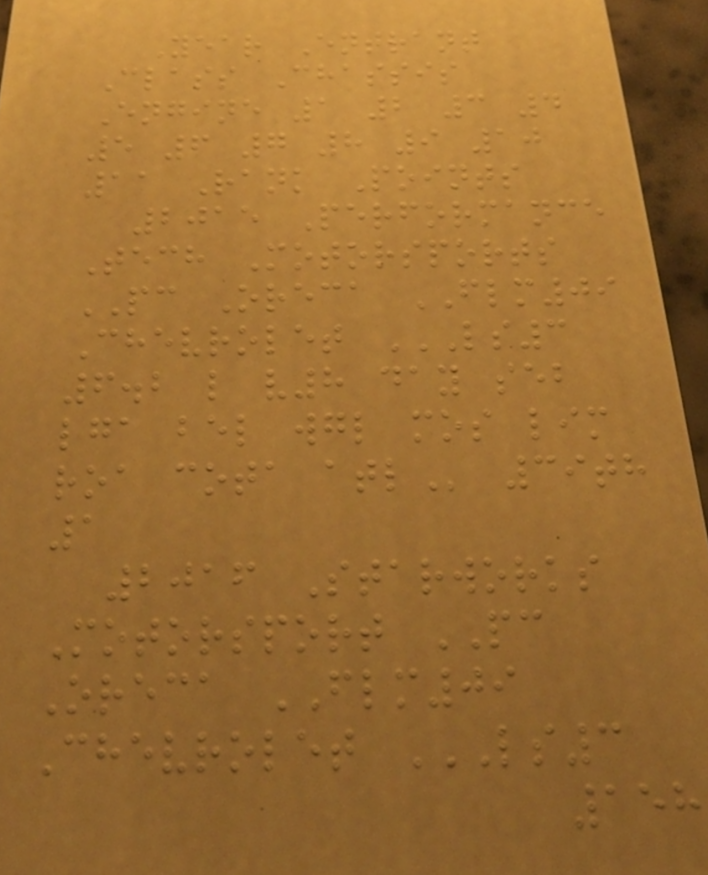Year Entrant
Class Chassis
Engine 1 2 3 4
5 6 7 8 9 10
11 Rank Points
2015 Performance
Tech Motorsports
PC Oreca FLM09
Chevrolet LS3
6.2 L V8 DAY SEB
LGA BEL WGL MOS LIM
ROA COTA ATL 39th
1
2016 Starworks
Motorsport PC
Oreca FLM09
Chevrolet LS3
158
